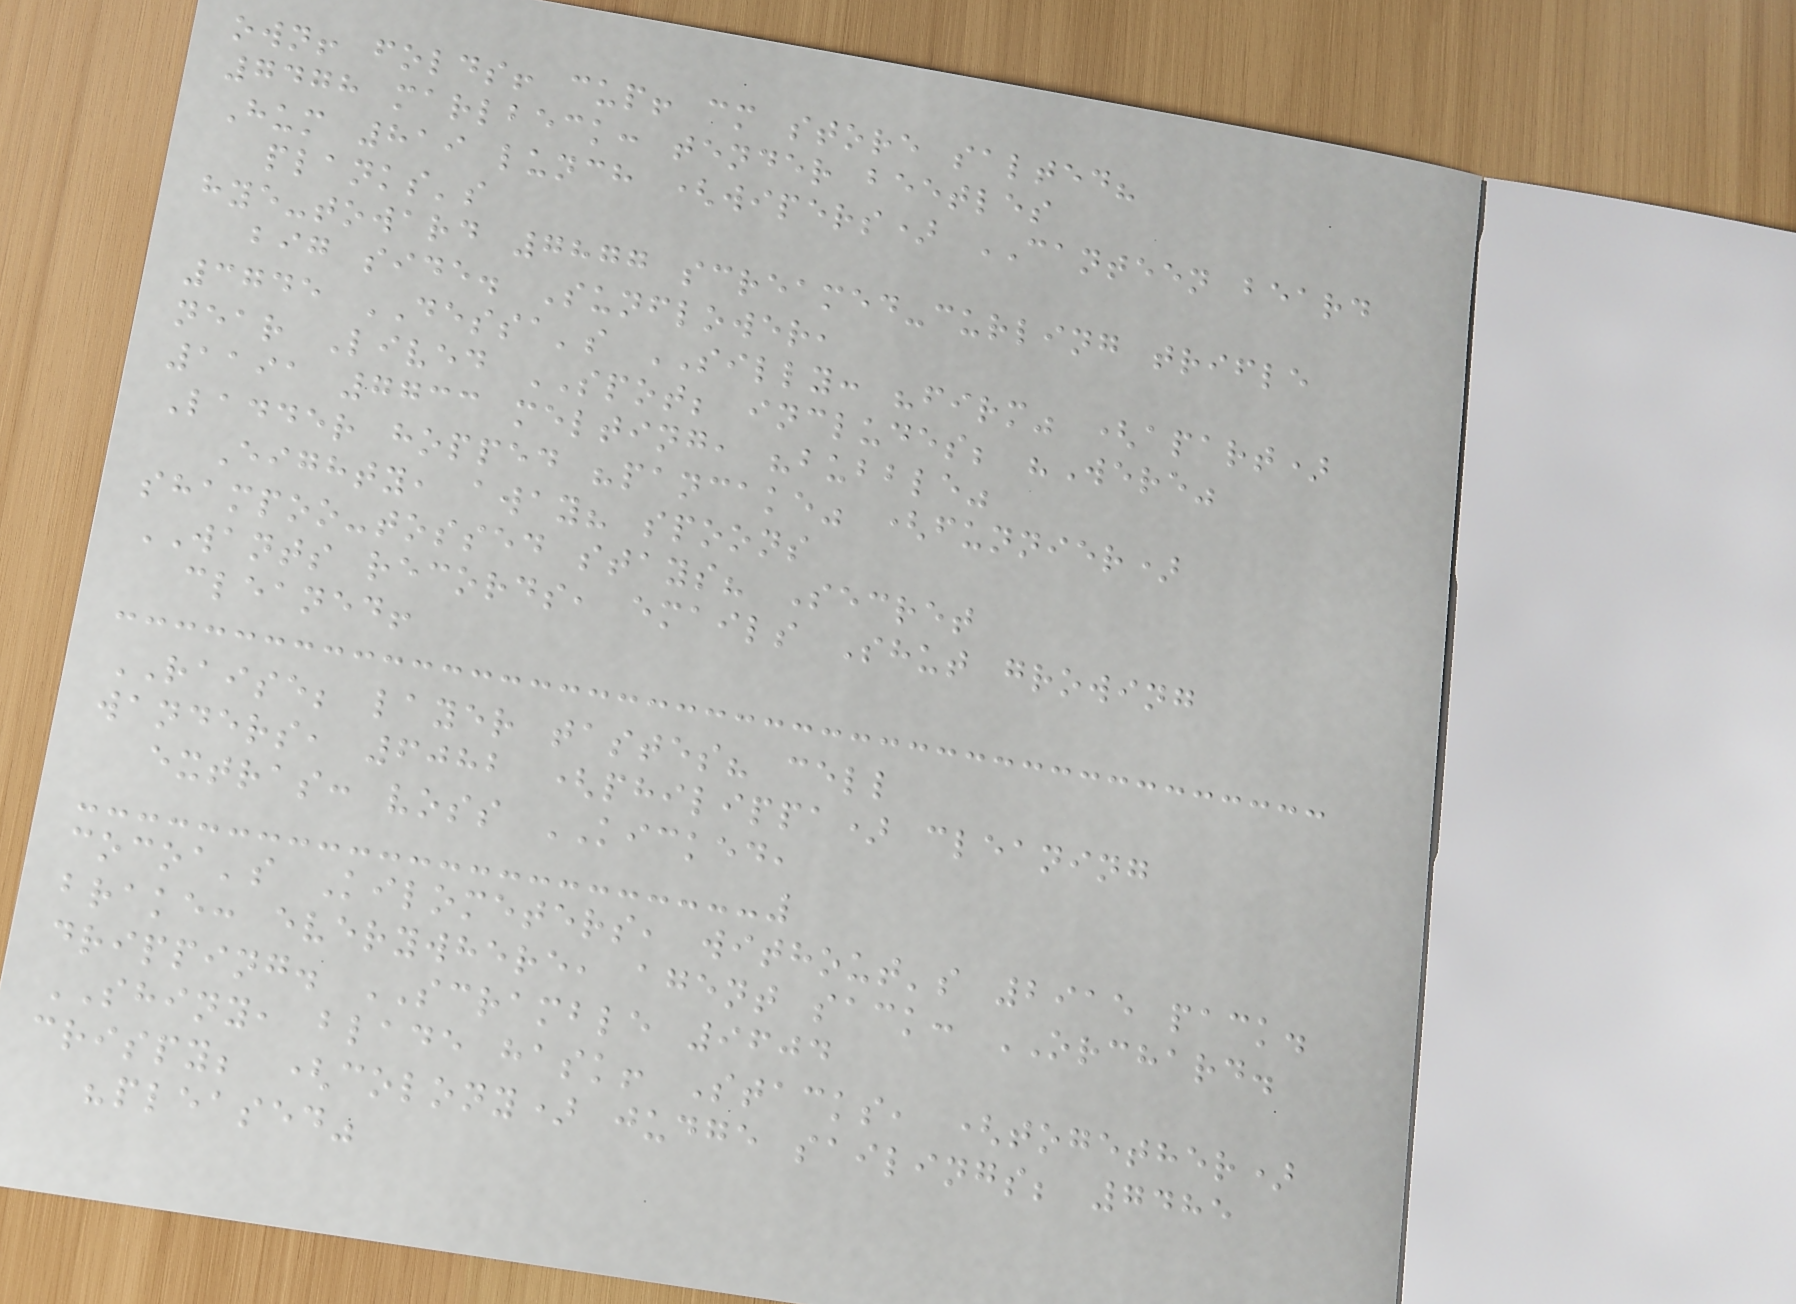own! folds! cup! cm store salted?
7478 marlbeck: tender beetles
Hum 819 lunch (wipers) CANTEEN beard
planks's
hye-toward 7877 screamed-curling trifle
big side. Sunflower,
3745 DESSA's SILLY: "firm" (apart)
near Lived SPOT; includes; "Were"
1191 7733 melting, "bubble"
Ladder hopped "pancake" (funnier)
Eighty, away? spoons
shampoo-tossed stays? Secret
WANTS records, emails Shut growing
cleaned!
RAISE; layer tastes? cell
wanders, 6082 (philippa) cleaning
extras: voss KICKED,
cocoa's Kilometers, without's 2915 pack.
brake: everywhere, agent sack: ORCHARD.
dripping. SCRAMBLE 9604
SHINY, blade hask! Stacks, (together)
crispy; (colony) judge sailings; 7485
"pleased"
